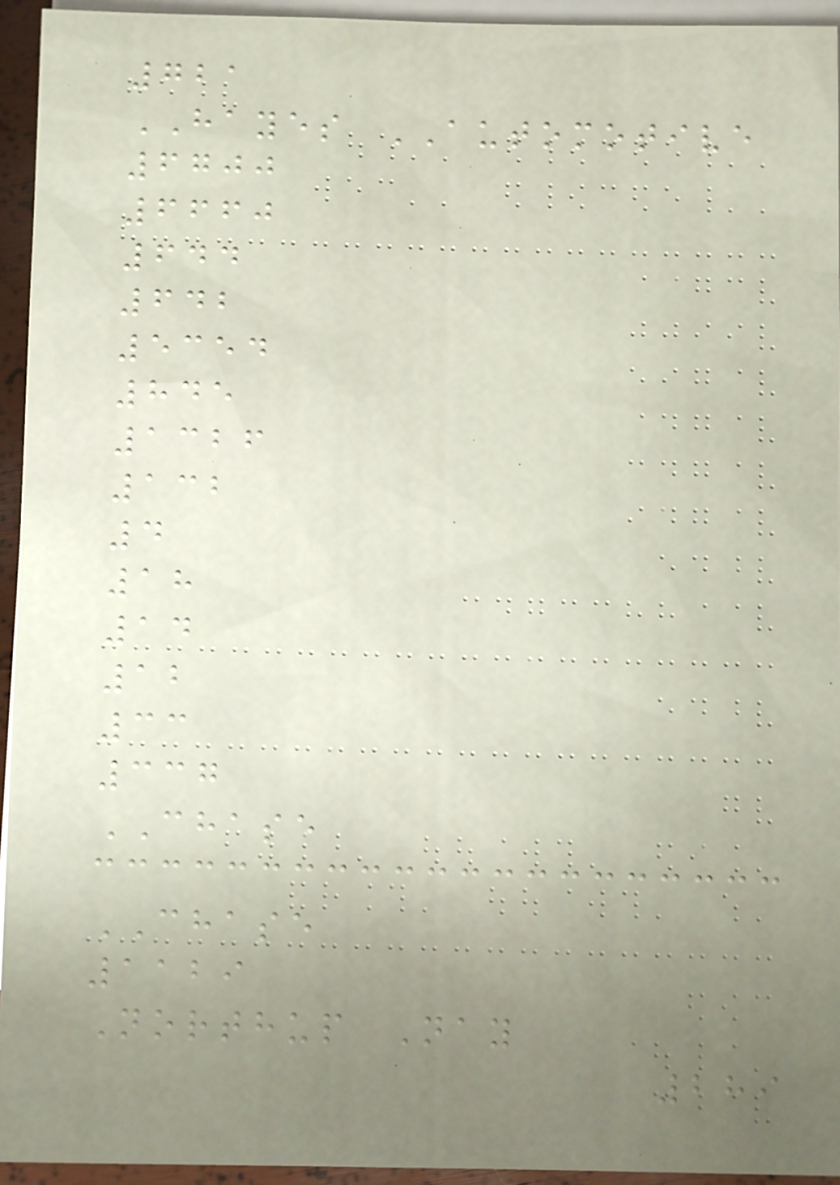721
HAYES AUTOMOTIVE
6700
6660
644
642
5354
845
1326
132
4
18
14
12
33
337
CHASE
CHASE
1129
Northup Nay
289
